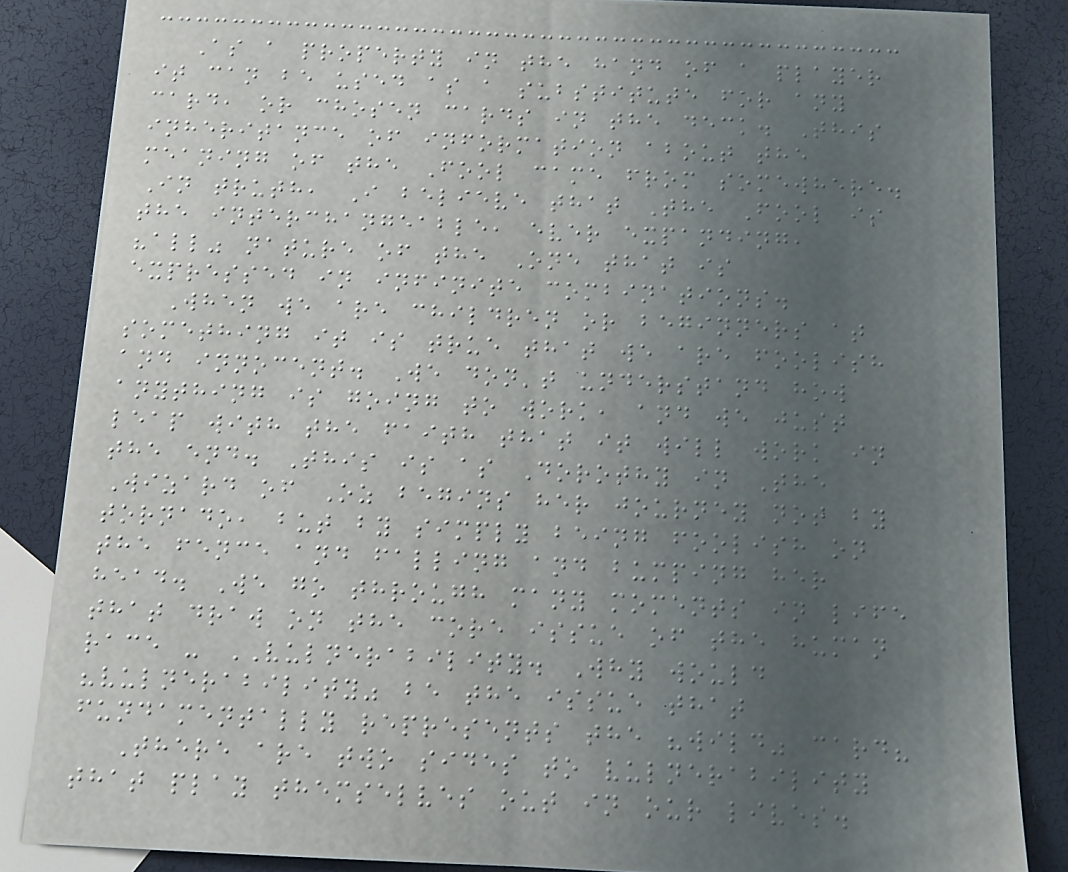As a property in the hand of a player
it can be used as a substitute for any
card, or chosen cards in the deck. This
inheritance of information about the
meaning of the Fool came from somewhere.
In truth, I believe that The Fool is
the interchangeable, ever expanding,
"all" nature of the One that is
expressed in infinite combinations.
When we are children or beginners at
something it is true that we are foolish
and innocent. We don't understand how
anything is going to work, and we just
leap with the faith that it will work in
the end. This is as Dorothy in The
Wizard of Oz begins her journey not by
tornado, but by simply being foolish on
the fence and falling and bumping her
head. We go through many moments in life
that draw on the core issue of the human
race - VULNERABILITY. Why would
"vulnerability" be the issue that
fundamentally represents the "wild" card?
There are two sides to vulnerability
that play themselves out in our lives.
